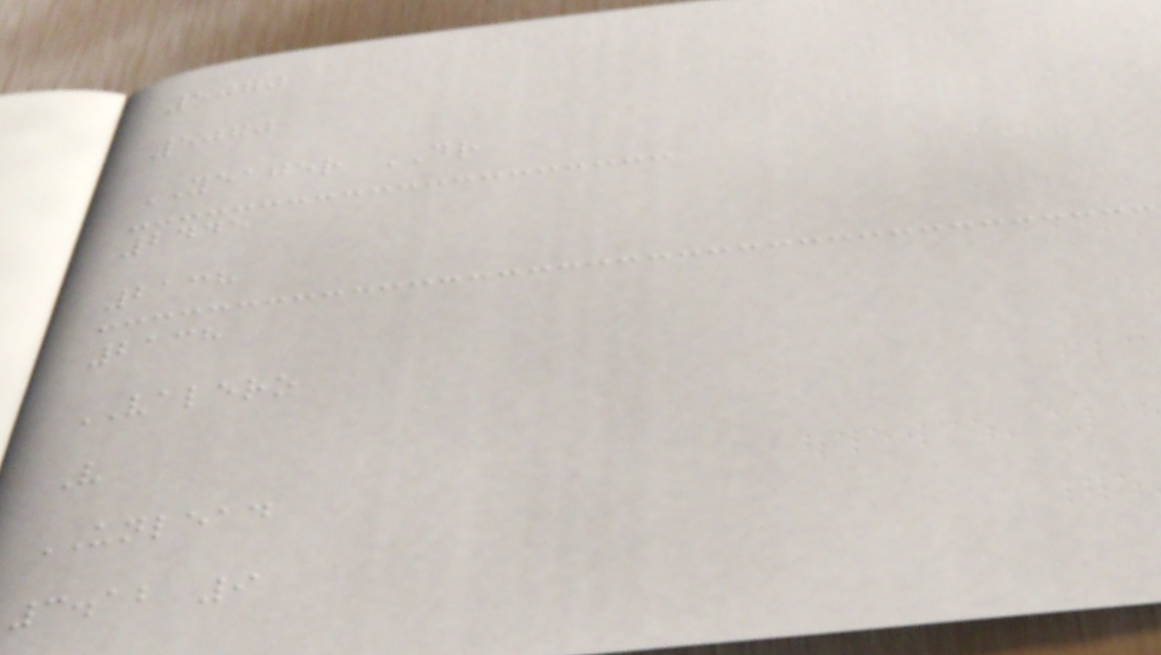5070
5070
YEAGER DR
2445
2138
2138
VALERO
V
UNLEAD
3.12 9
